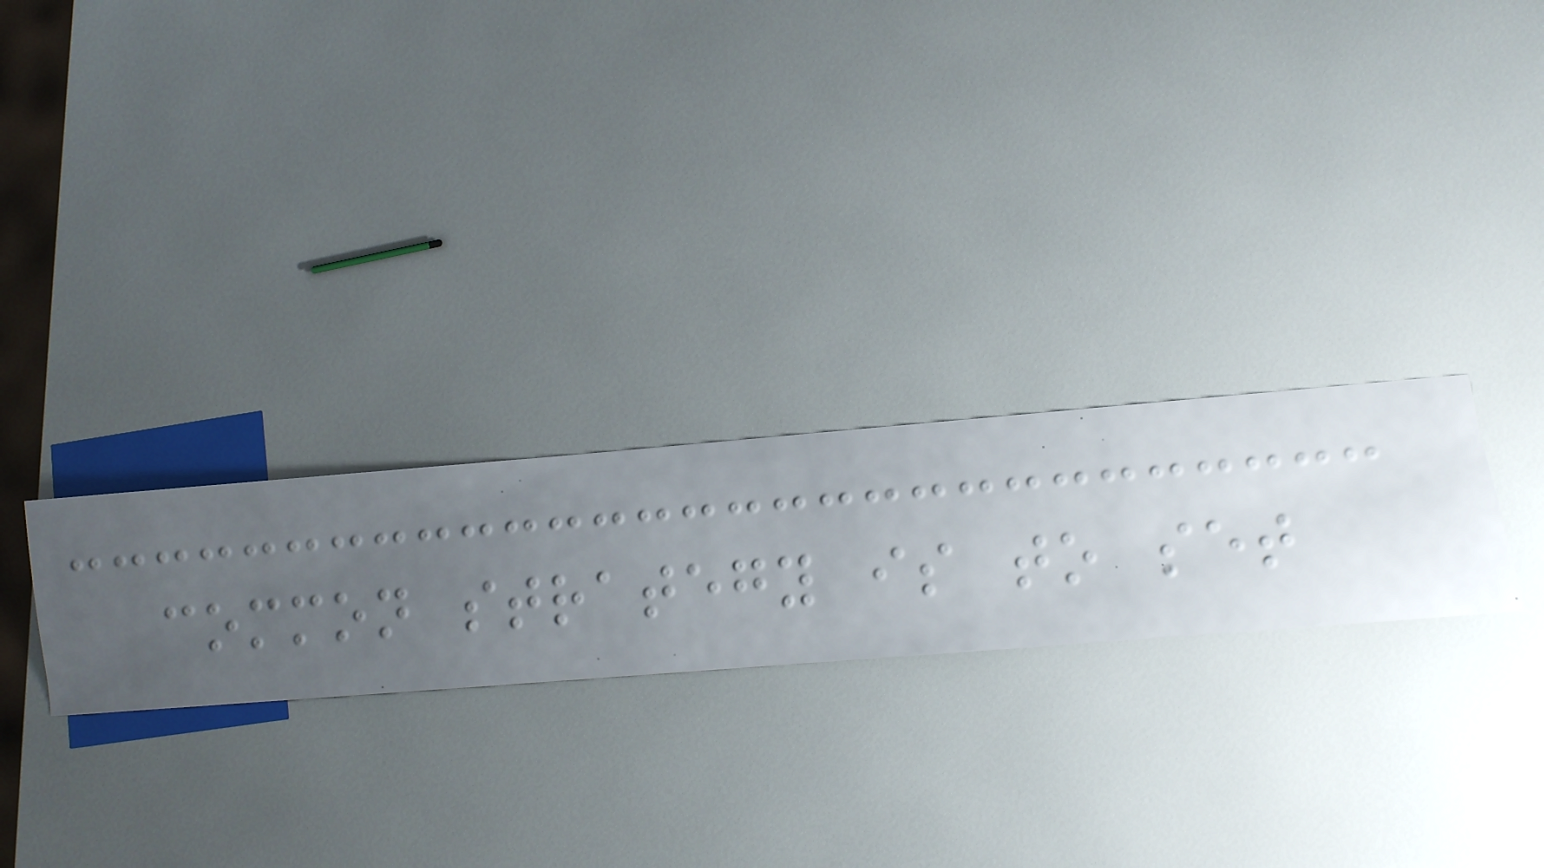common strategy is to set
